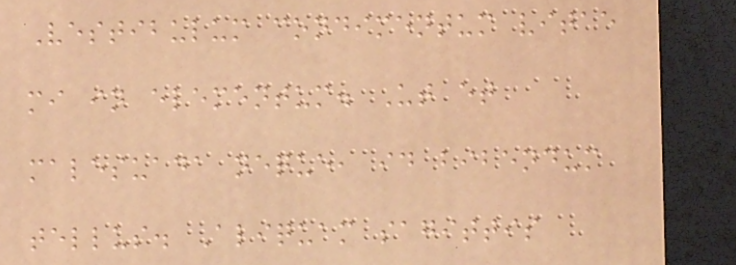Vestibulum condimentum vitae
mi in elementum. Ut et
malesuada neque, id bibendum
tellus. Aliquam sagittis
